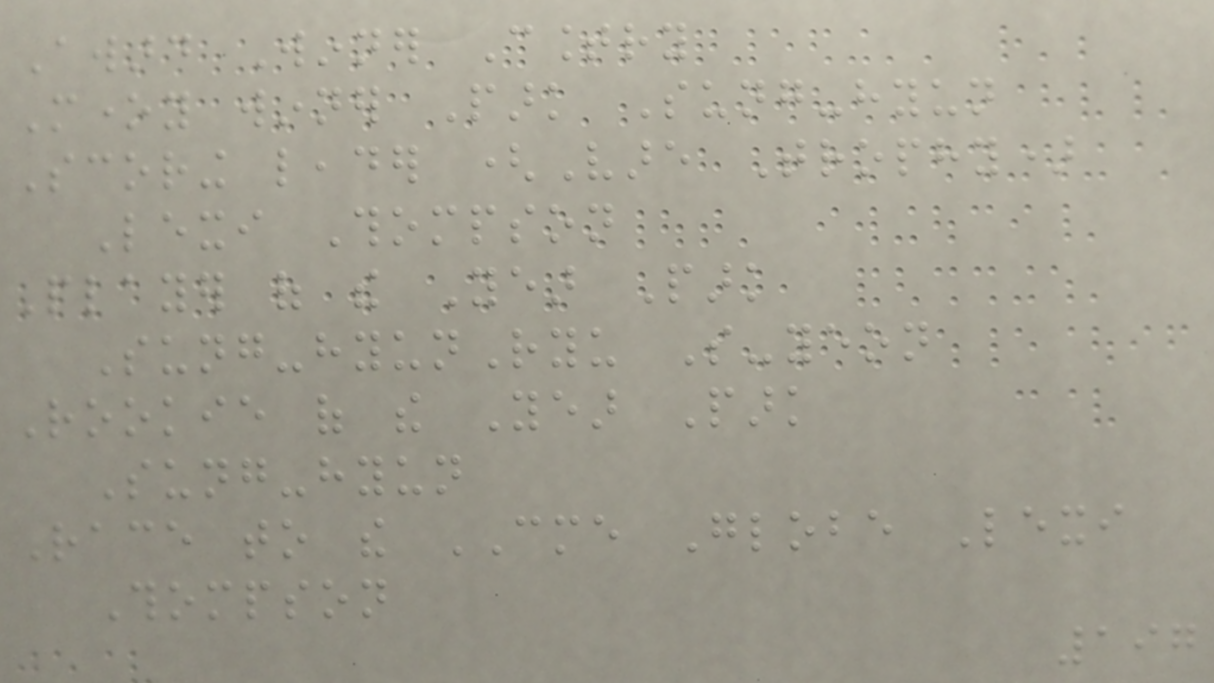Award Winner Country
Money winner Park Sung-hyun
Scoring leader (Vare Trophy)
Lexi Thompson
Player of the Year Park
Sung-hyunRyu So-yeon
Rookie of the Year Park
Sung-hyun
Race to the CME Globe Lexi
Thompson
197
